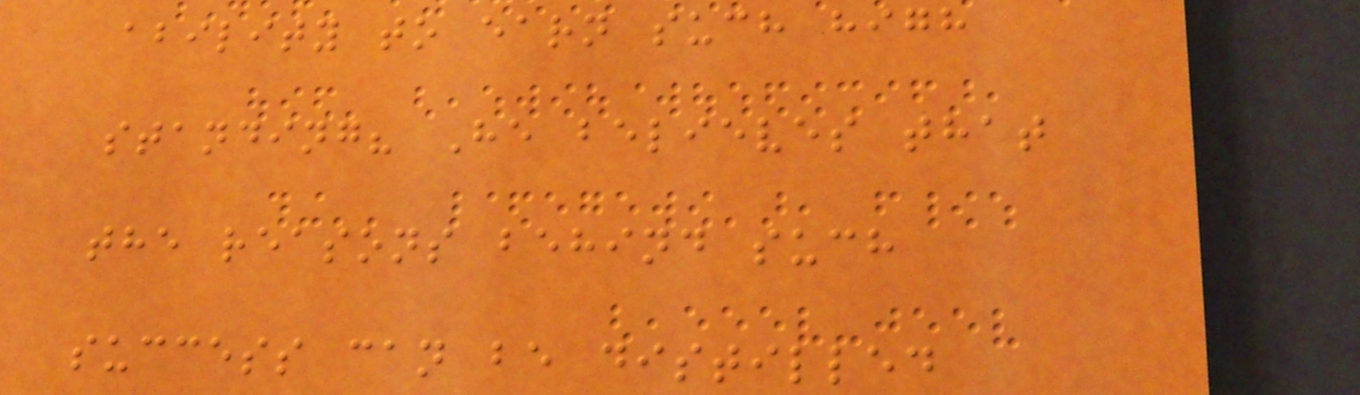ability to earn such high
standing? He believes that
the reasons behind such
success can be distilled
